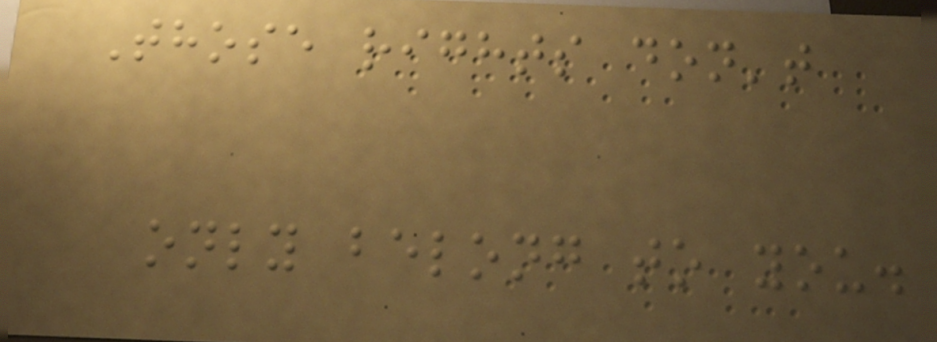Those rights don't
only belong to you.
